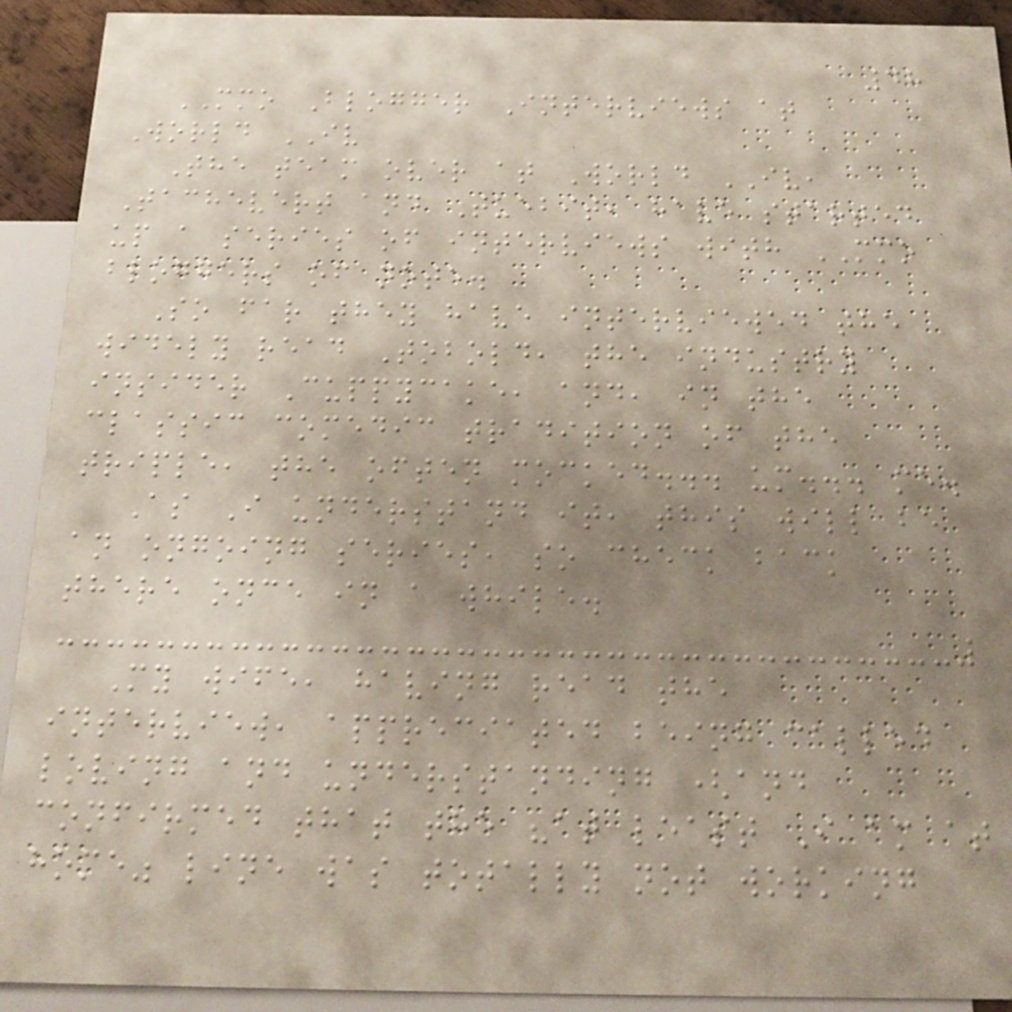48
MMO Blogger Interviews at
World IV
The team over at World IV,
Tachevert and Tuebit, have started
up a series of interviews with MMO
bloggers of note.
So far they have interviewed the
widely read Tobold, the industry
insider Cuppycake, and, in the
classic comedic tradition of the
triple, the often mocked... um... me.
As I understand it, this will be
an ongoing series, so check back
there once in a while.
My wife, having read the
interview, appreciated being called
loving and understanding (and
confirmed that the "at least I am at
home" line was totally not working
